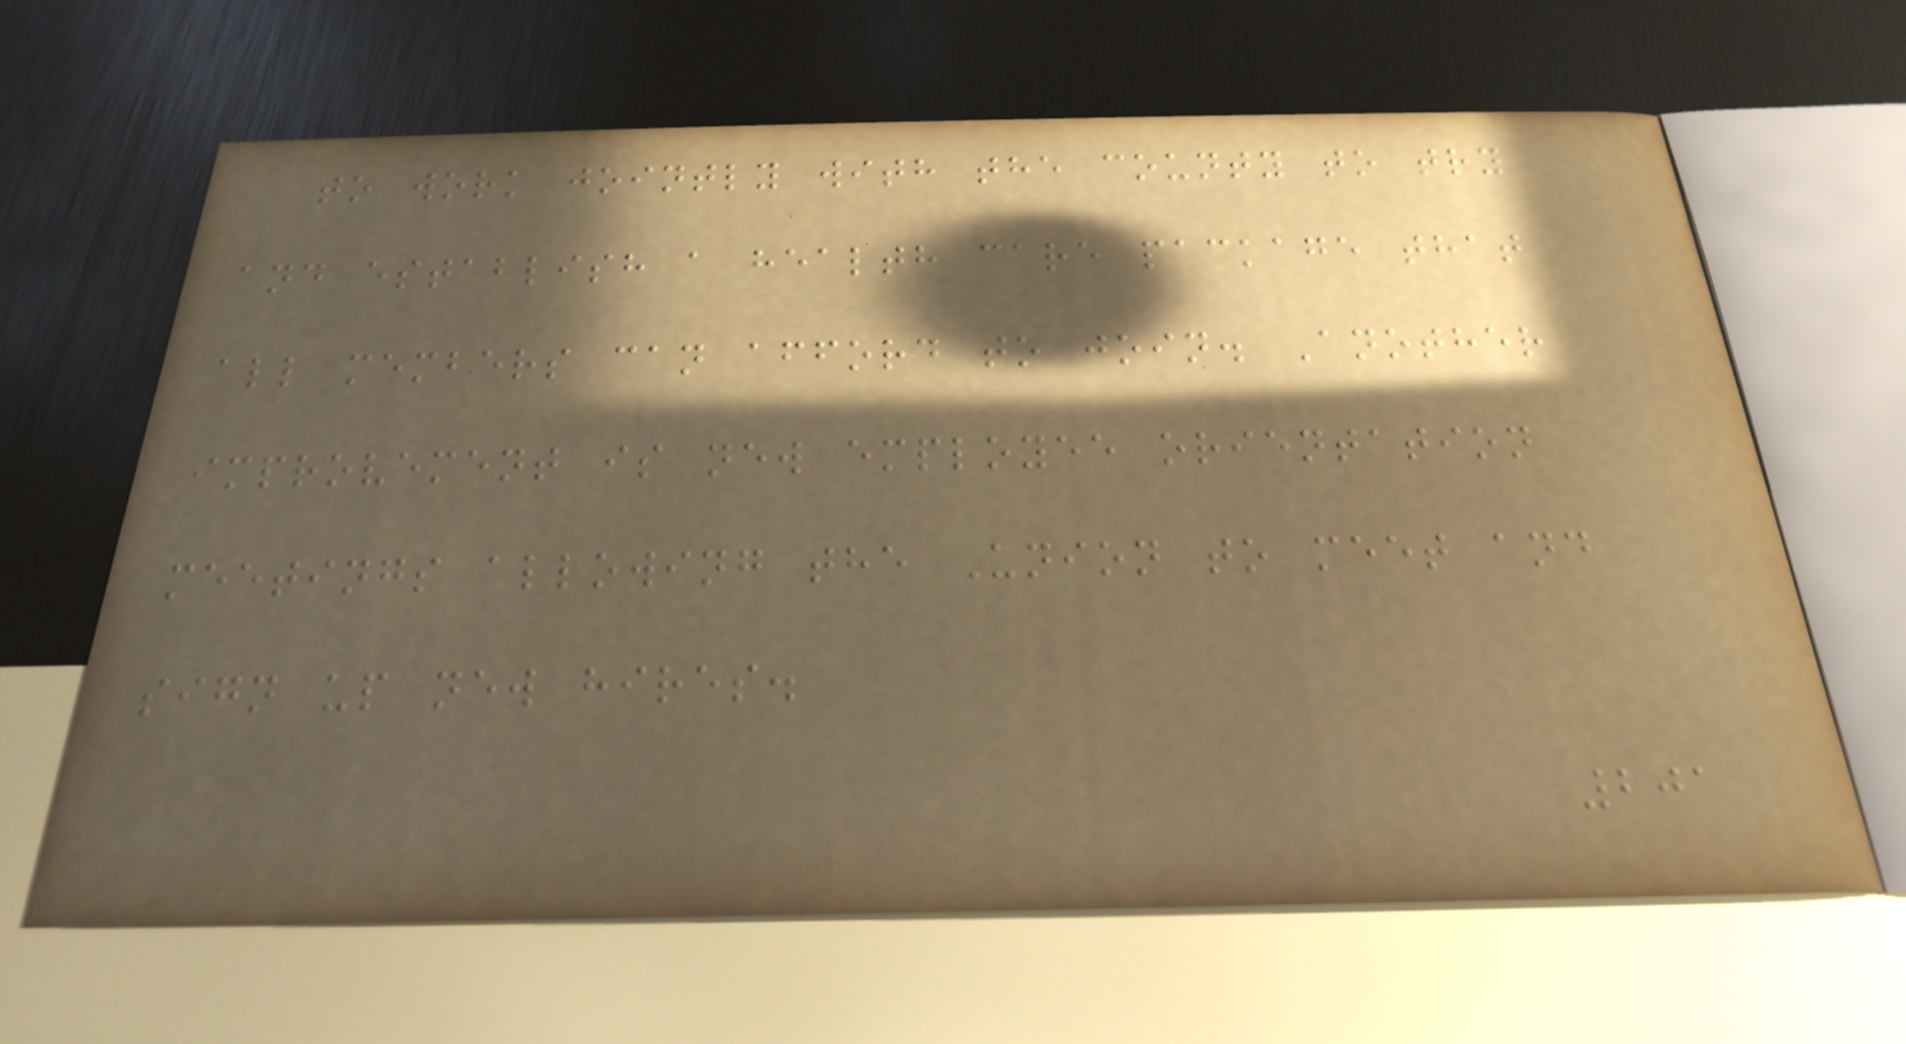to work jointly with the county to try
and establish a health care package that
all members can afford to join. Another
improvement is new employee orientation
meetings allowing the Union to meet and
sign up new hires.
201
